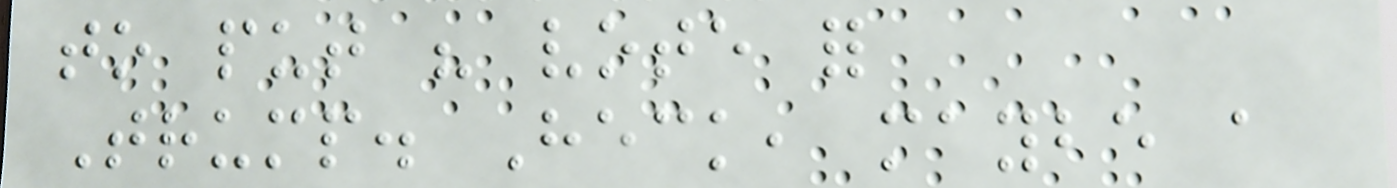to put his vote for
Trump. Heck, maybe a
